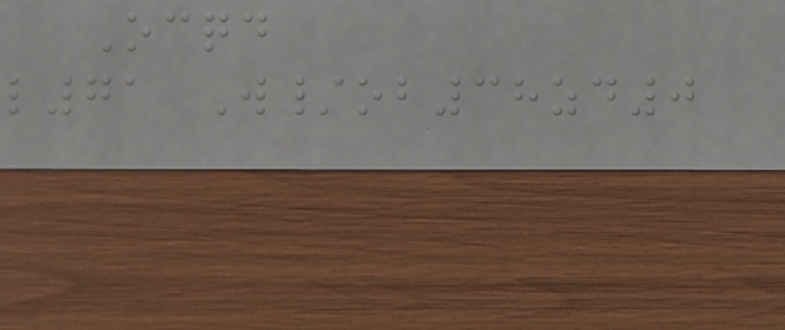Ocqd
l71 W/ob38zd0
